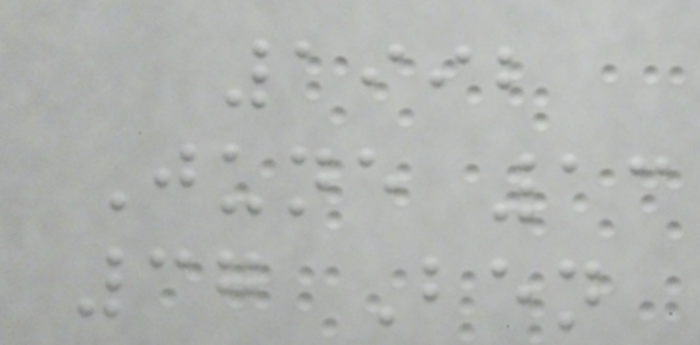1992
June 13
37 Ben
